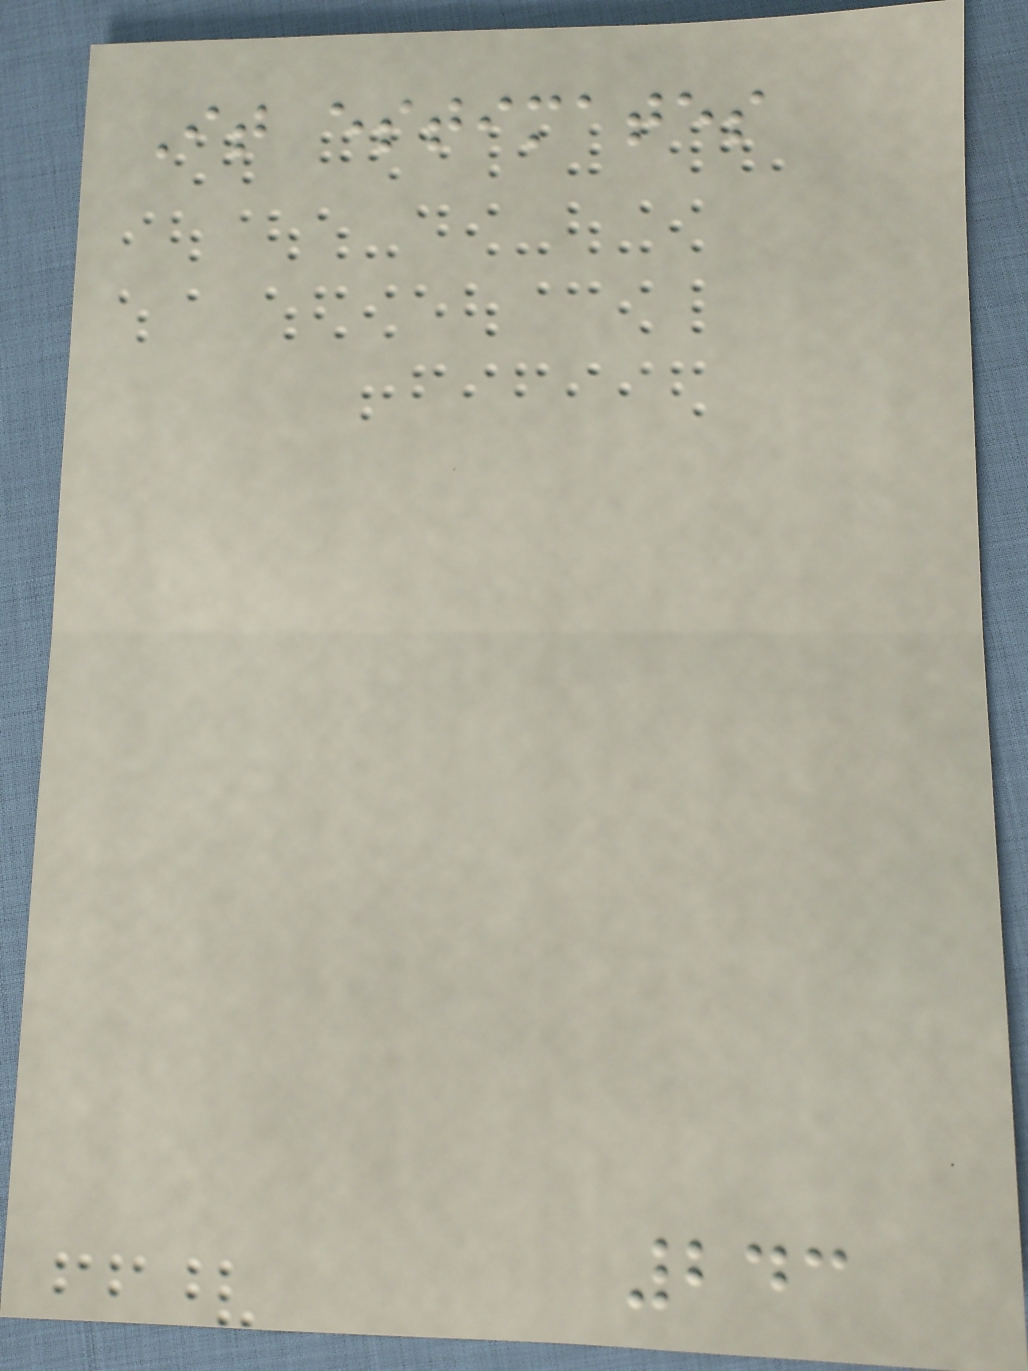It estimates
243
